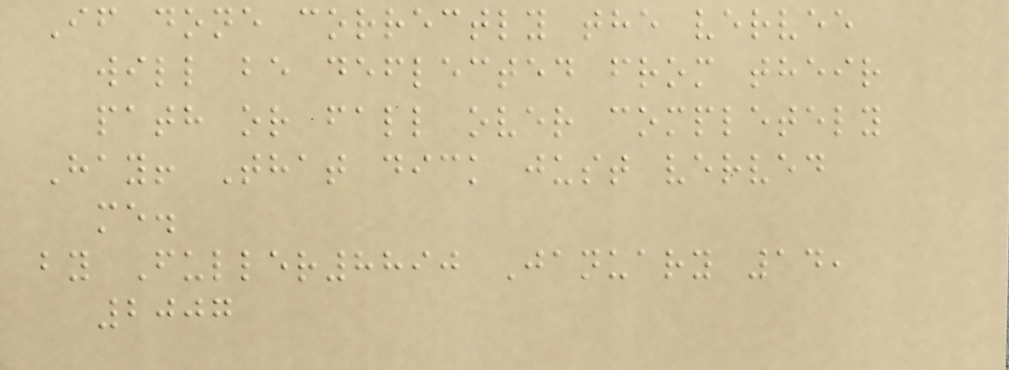If done correctly the vervee
will be deflected from their
path or fall over completely
Hay! That dick just verved
me.
by Fuller8890 January 14,
2007
